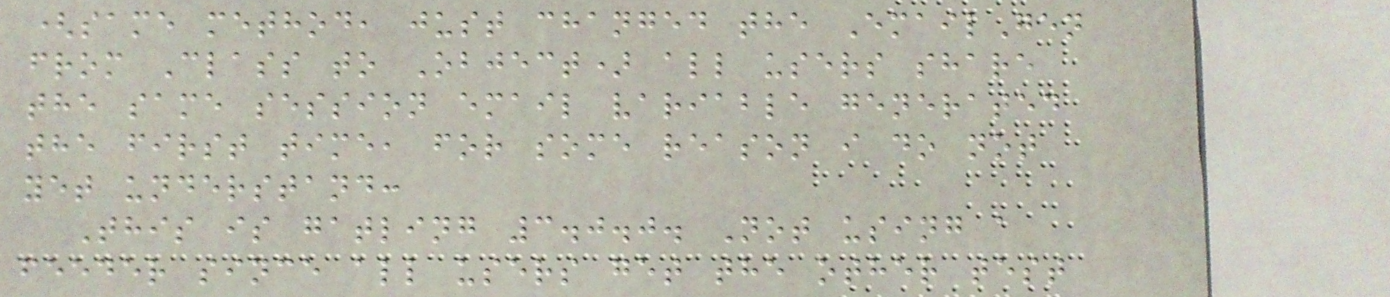(same method, just changed the EmailGen
from Class to Object) all users share
the same session email variable generated
the first time, for some reason i do not
yet understand:
This is gatling 3.0.0. Not using a
feeder since all users get the other test
